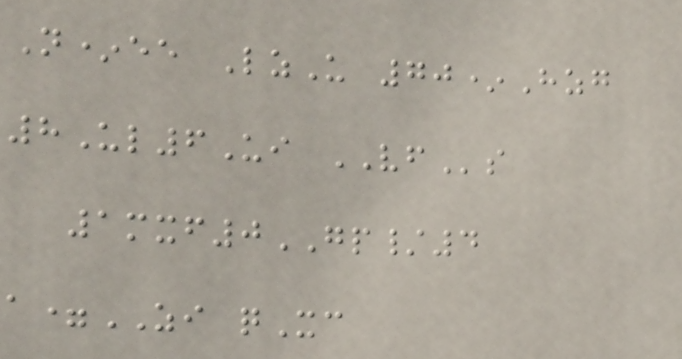N*ee LzU 70*Hzg
8Ul6Ui VFs
1mxf0GP/4
a=ZI qXc
